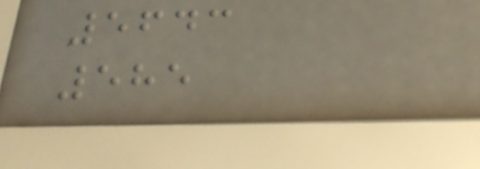5643
585
